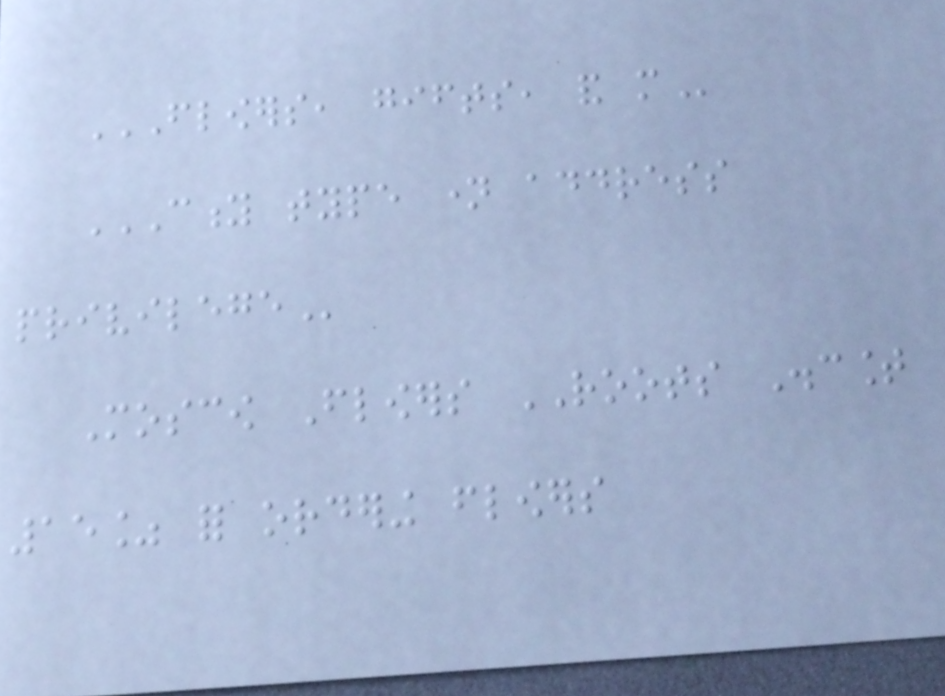FLOWERS, GIFTS, AND MORE
CITY TYPE NAME ADDRESS
PRIVILEGE
Moscow Flowers ROOTS Discount
15% for ordering flowers
